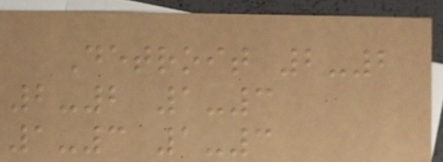Detroit 2-2
2-2 1-3
1-3 1-3
